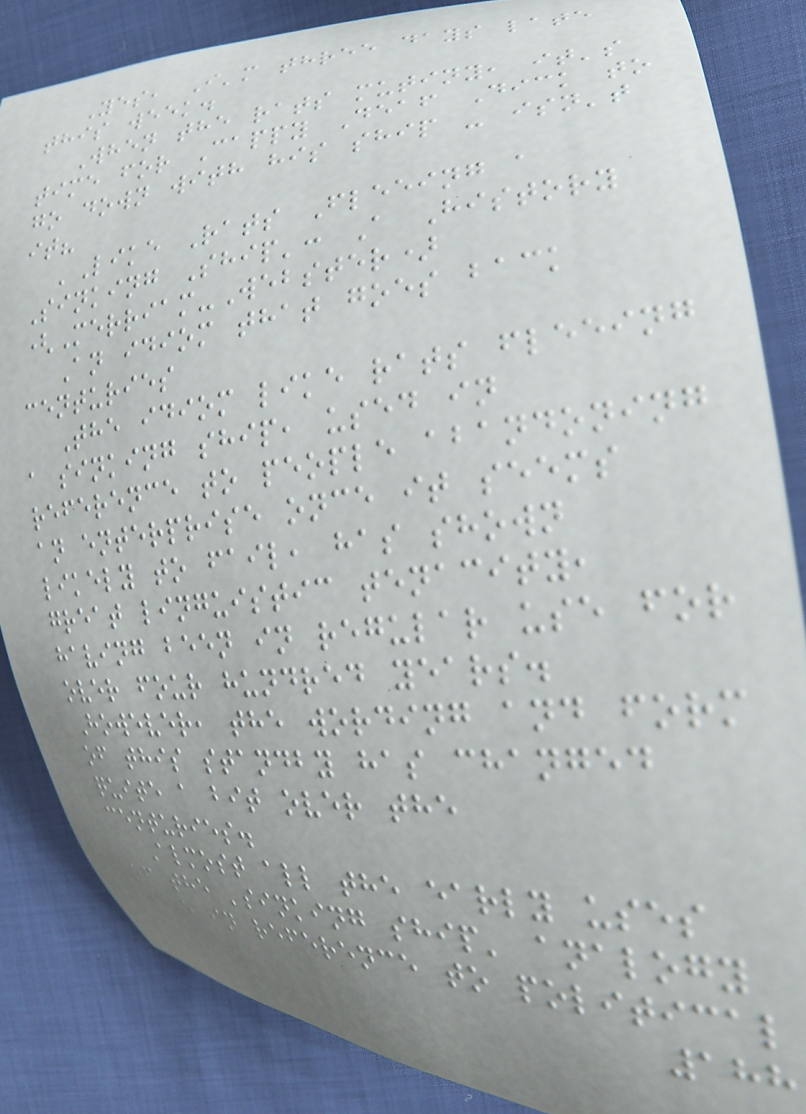Yes, I'm three days late
this week.
When the rats mutiny, it's
time for Cappy Deaf Dick to
go down with his ship - isn't
it?
'Like Rats Fleeing a
Sinking Ship': A History
(Merriam-Webster)
An idiom that goes back
centuries
The idiom like rats fleeing
a sinking ship, used in
reference to people abandoning
an enterprise once it seems
likely to fail, has shown
great linguistic tenacity,
having been in regular use for
over four hundred years.
However, the wording and form
of this standby has changed
quite a bit over the
centuries.
Almost all the early uses
of the 'sinking ship' analogy
were in reference to political
188
